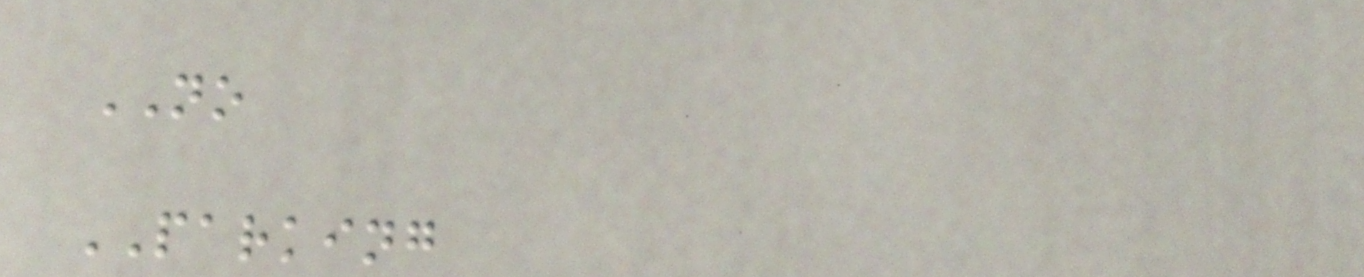NO
PARKING
